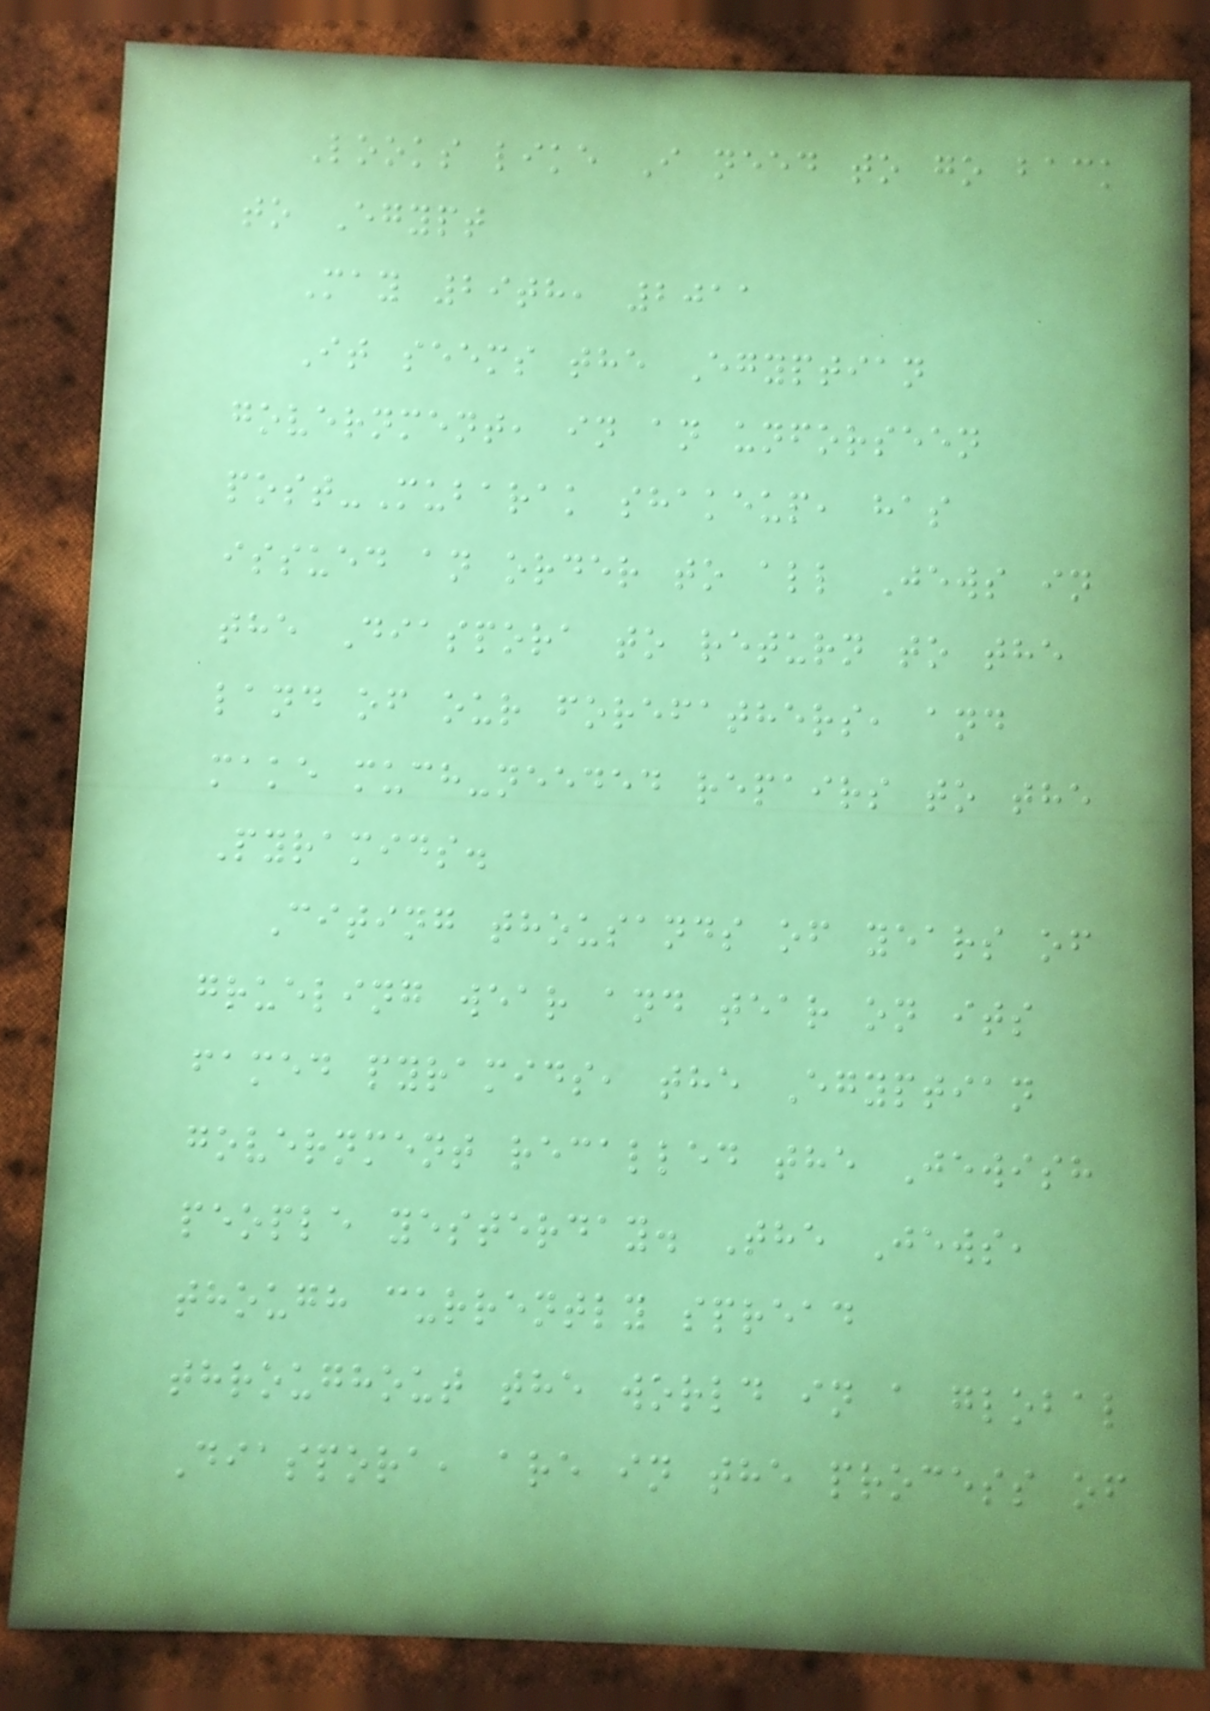Looks like I need to go back
to Egypt
May 29th, 2011
It seems the Egyptian
government, in an unforseen
post-Mubarak shakeup, has
issued an order to all Jews in
the Diaspora to return to the
land of our forefathers, and
make much-needed repairs to the
Pyramids.
Citing thousands of years of
grueling wear and tear on its
famed pyramids, the Egyptian
government recalled the Jewish
people yesterday. The Jews,
though currently spread
throughout the world in a global
Diaspora, are in the process of
